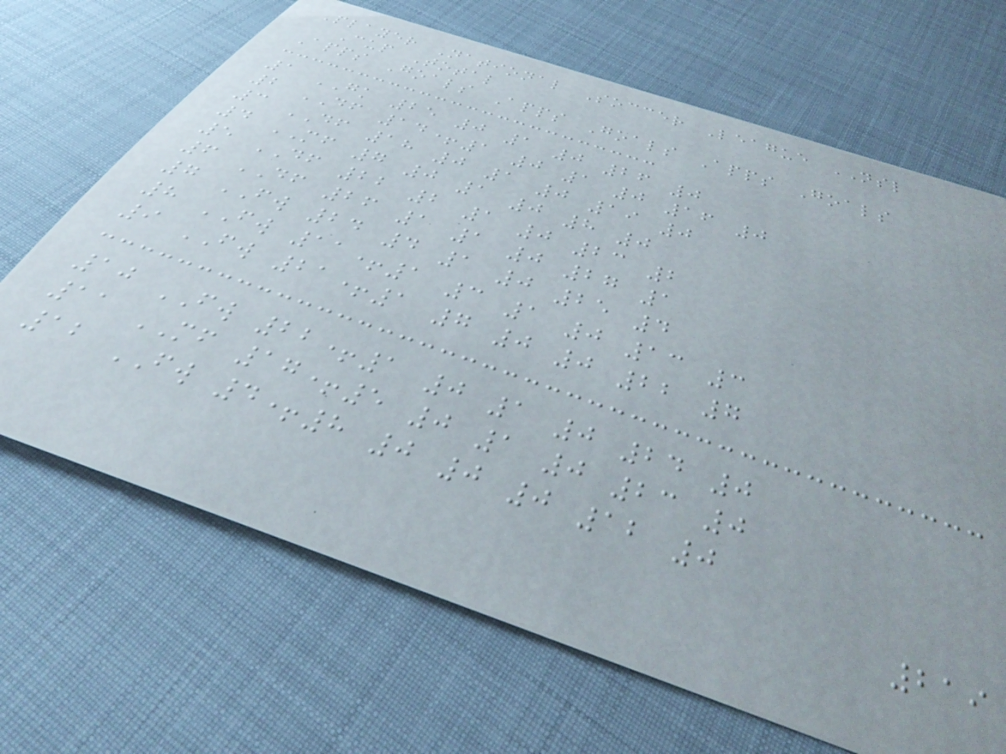Player National Soccer League NSL
Cup Total
Apps Goals Apps Goals Apps Goals
1 GK 25 0 1 0 26 0
2 DF 14+1 0 1 0 16 0
3 DF 18 0 1 0 19 0
4 MF 7 0 1 0 8 0
5 DF 22 2 1 0 23 2
6 DF 26 1 1 0 27 1
7 FW 24 4 1 0 25 4
8 FW 11+1 3 1 0 13 3
9 FW 21+1 7 0 0 22 7
10 FW 22+1 0 1 0 24 0
11 MF 17+5 0 1 0 23 0
12 FW 4+8 0 0 0 12 0
219
